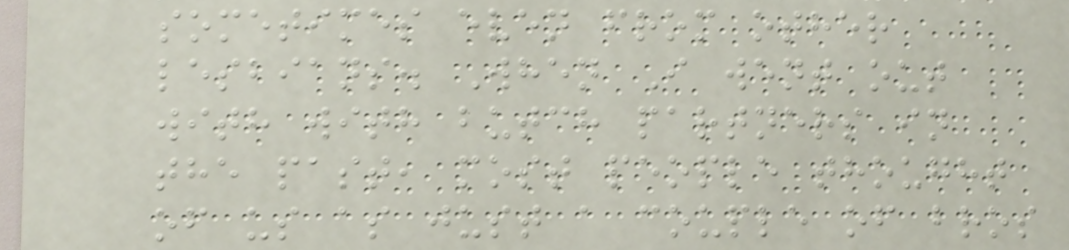sometimes even from other
lesbians. When I went out
with with butch partners in
the past, most people thought
of us as just a couple of bros
